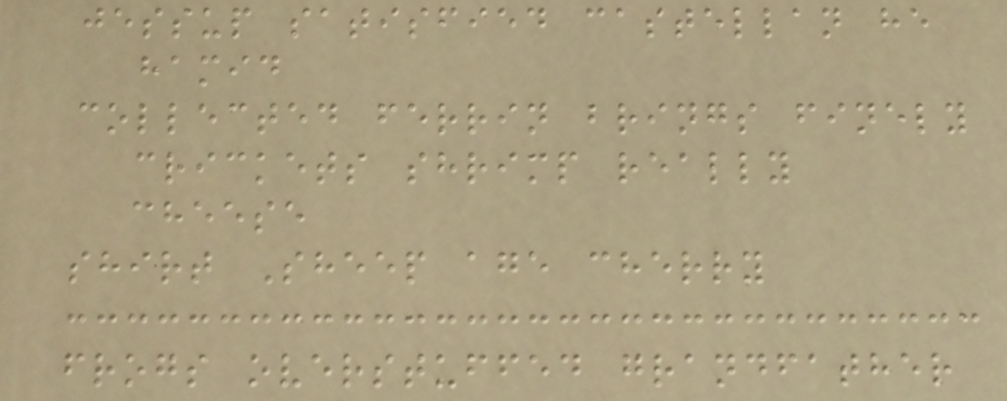jessup satisfied castellan he
hamid
collected ferrin brings finely
crickets shrimp really
cheese
shirt Sheep age cherry
frogs overstuffed grandfather
